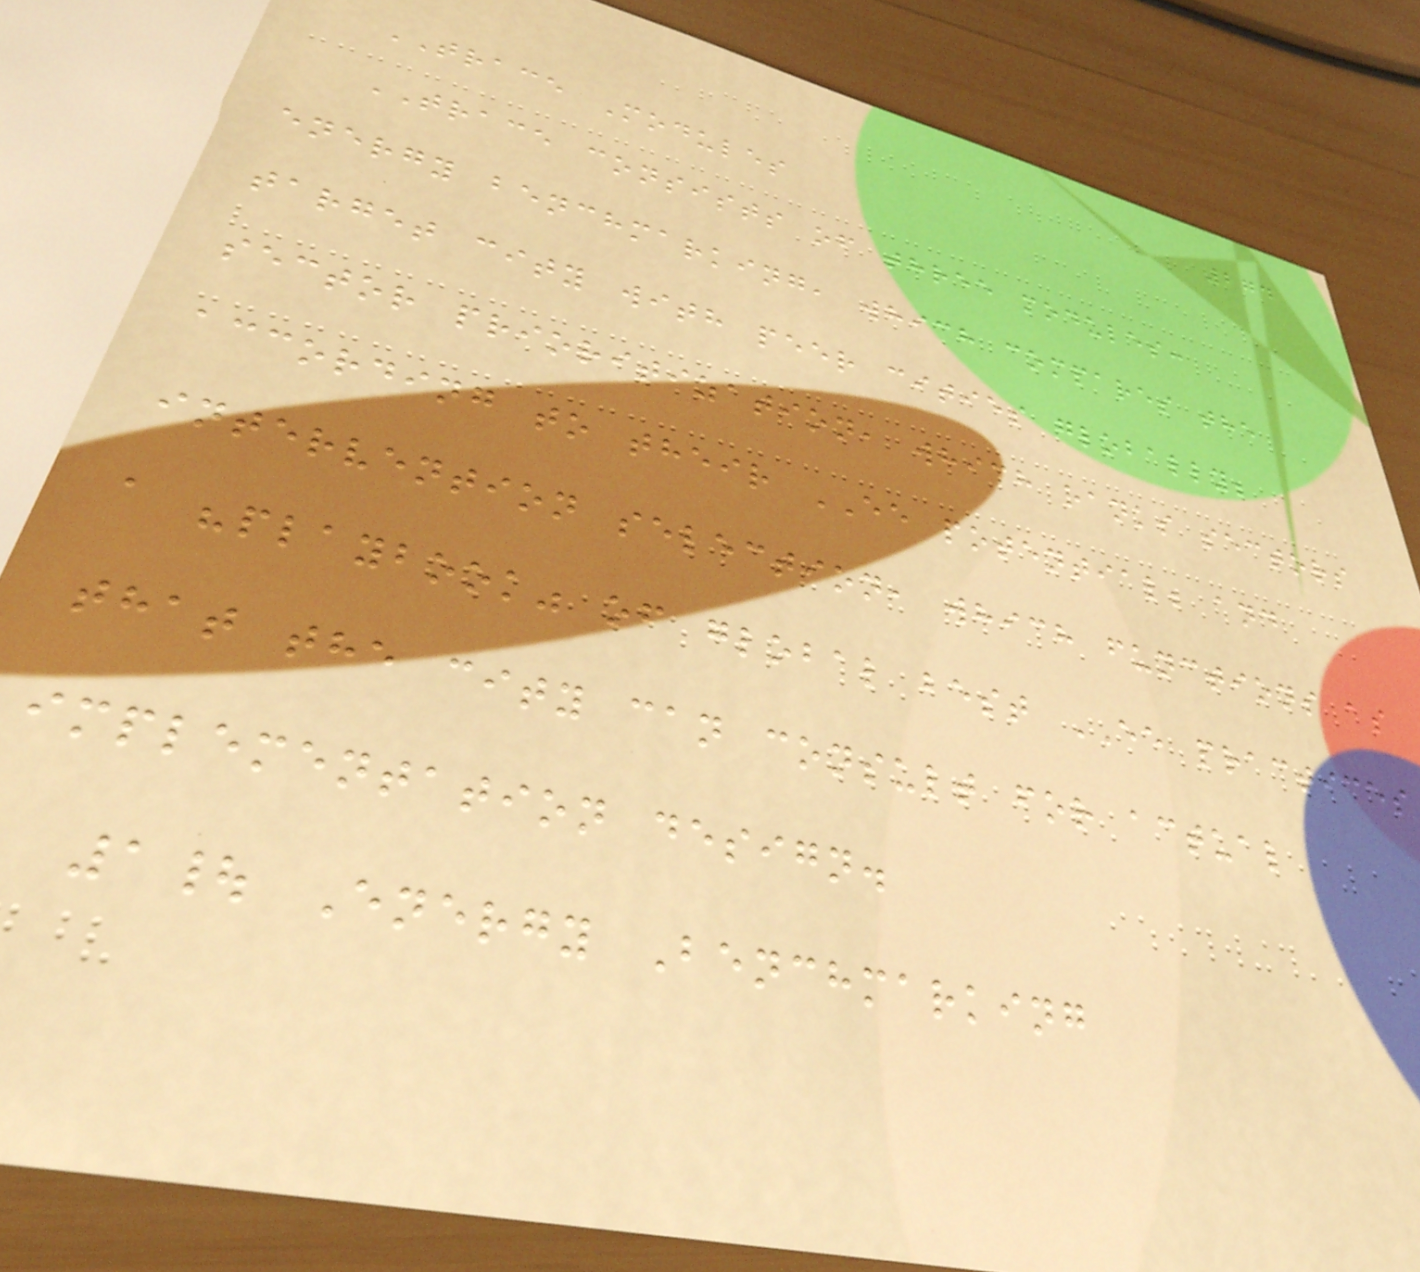274
TRACE Modules
TRACE consists of three modules:
energy benchmarking, which compares the
target city with peer cities globally;
sector prioritization, which ranks sectors
according to their EE potential; and
intervention selection, which functions as
a "playbook" of global best EE practices
that the city can consult for actual
implementation design.
1| Energy Benchmarking
